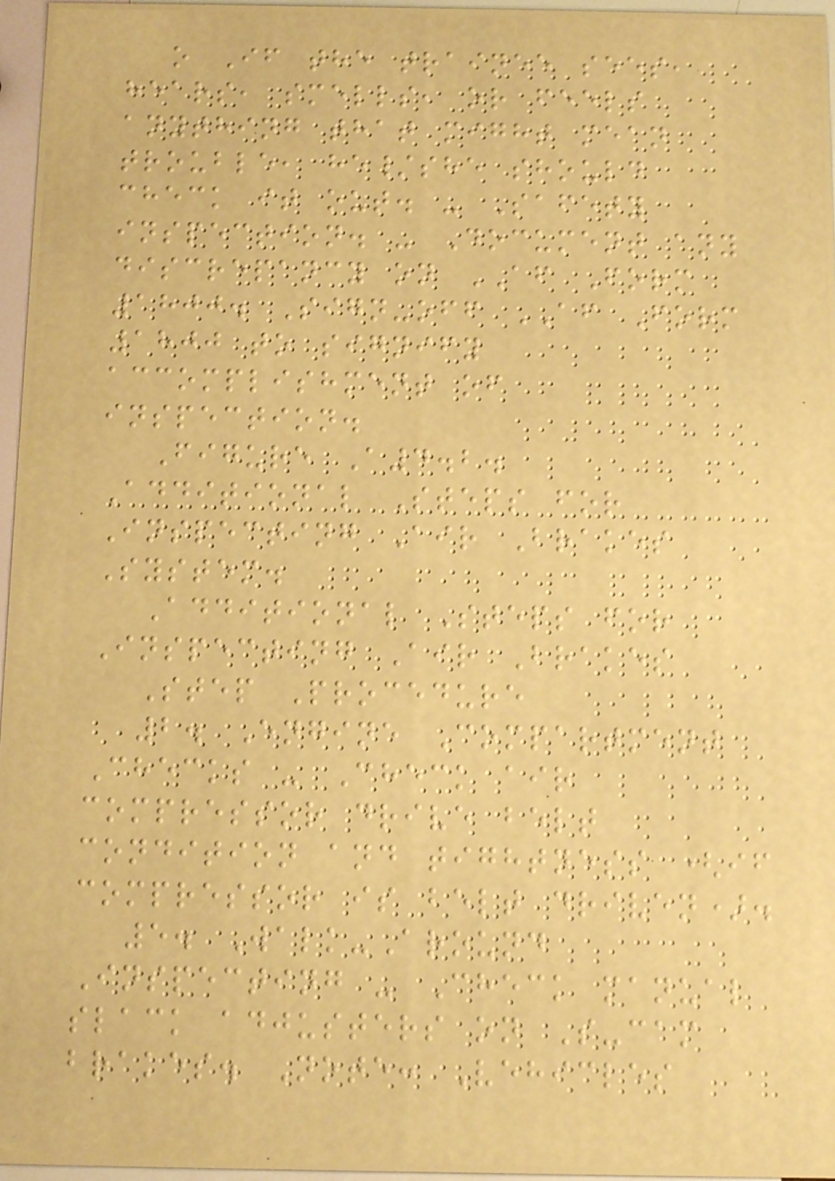o If the trainee sees,
hears, smells, or feels
anything that might mean
trouble, he/she should
check it out. - Safety
inspection. - Document any
discrepancy on AF Form
1800. Sign-off AF Form
1800 to signify
accomplishment of
inspection.
Figure A4.2.
Additional Steps for
Inspecting Air Brakes
System.
Additional Steps for
Inspecting Air Brakes
Step Procedure
2. Engine Compartment
Checks - Check air
compressor drive belt
condition and tightness (if
compressor is belt driven).
5. Walk-Around
Inspecting - Check manual
slack adjusters on S-cam
brakes. Note: Vehicles
